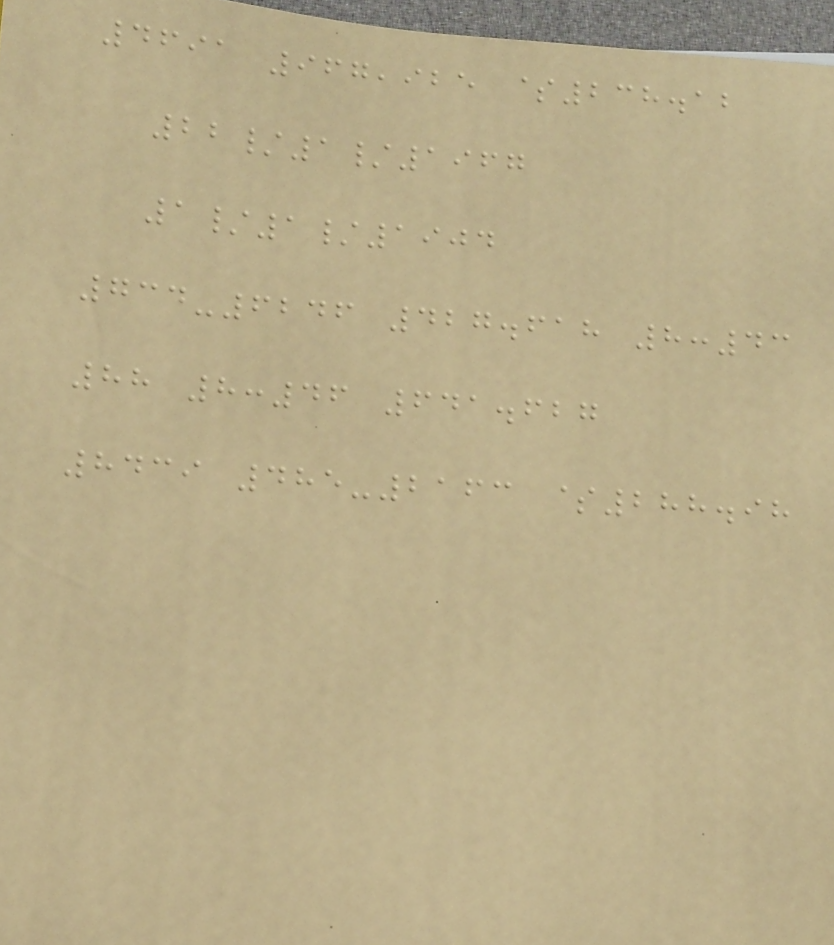4691 967,925 $238.12
22/1/1967
1/1/1904
734-6246 427.618 8:43
88 8:46 641.627
8439 485-2163 $288.98
